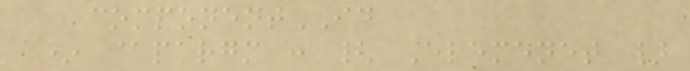componentID
* @pargm : { Elemenet }
